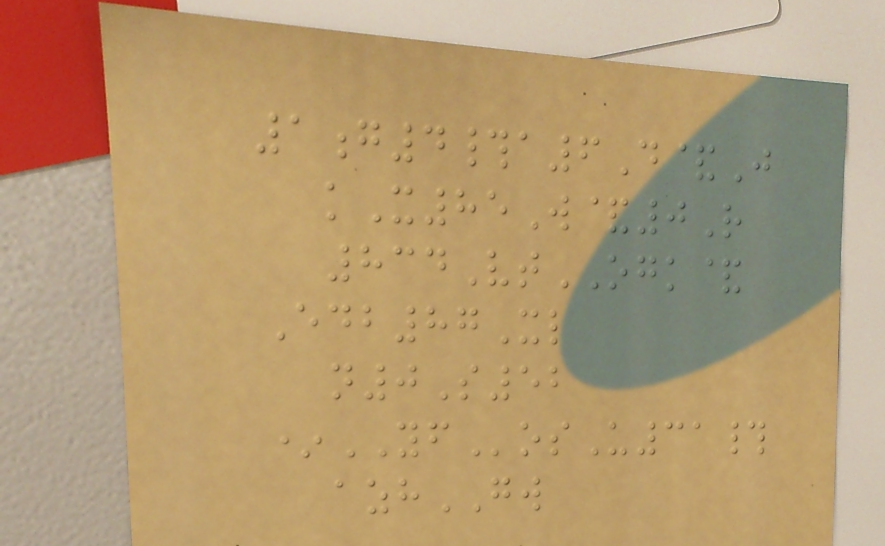1g4#a6D&J
kX85W&0R
834VtOGK&
Edb87Xl
n0S52
*YFosU31#
azhGW
